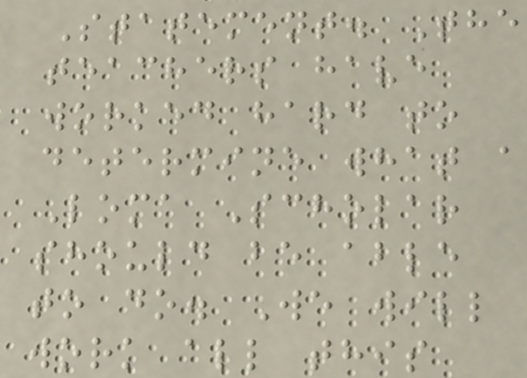Statement. The
teachers have
worked hard to
determine what a
Loma Scholar
should be able
to do. We will
work all this
